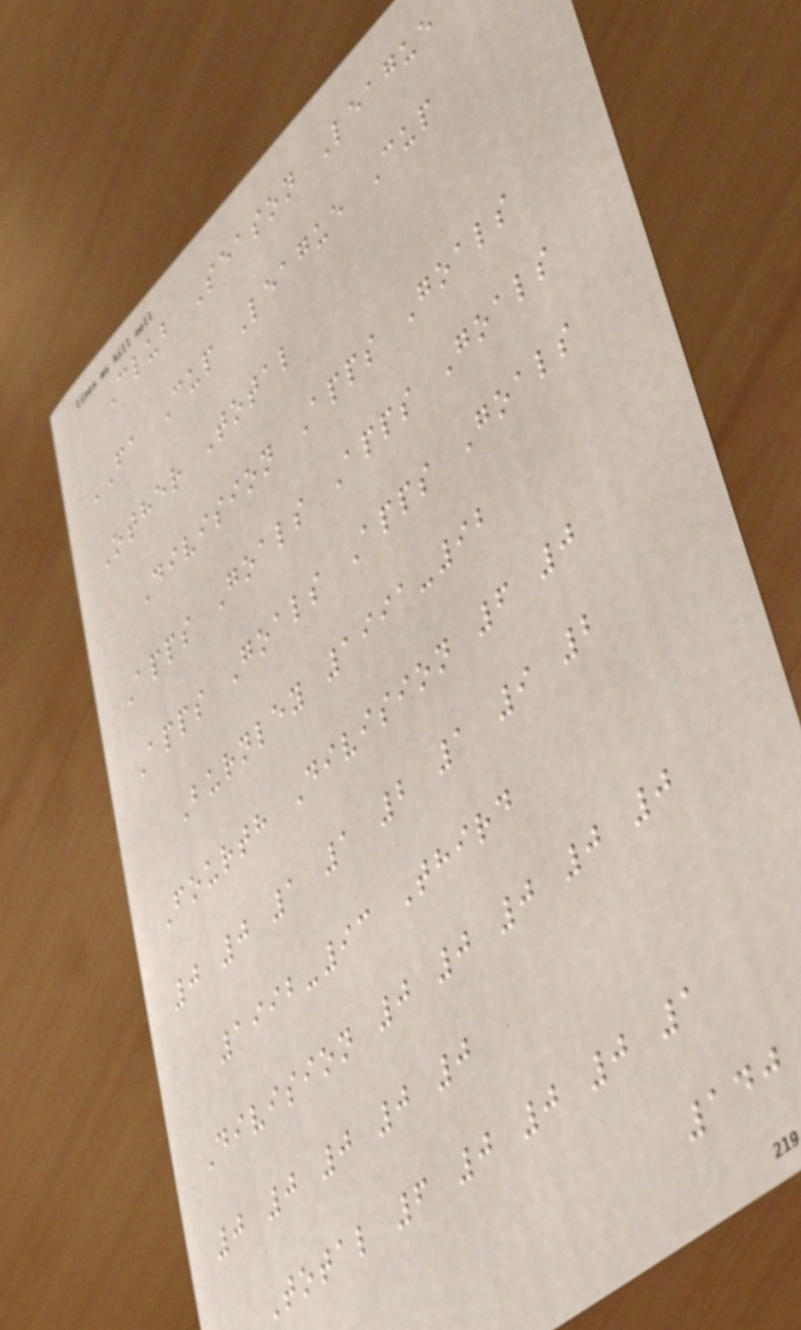Club Season League
FA Cup League Cup
Other Total
Division Apps Goals
Apps Goals Apps Goals
Apps Goals Apps Goals
Burnley 1991-92
Fourth Division 6 0
0 0 1 1 2 1 9 2
1992-93 Third
Division 0 0 0 0 0
0 0 0 0 0
Total 6 0 0 0 1
140
